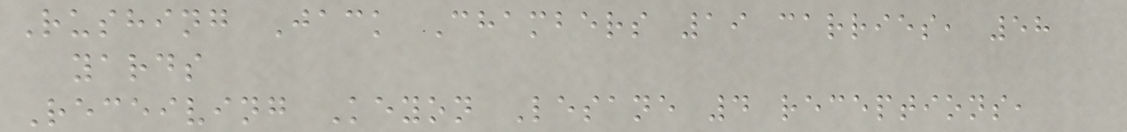Rushing Jack Chambers 19 carries, 58
yards
Receiving Keyon Lesane 4 receptions,
